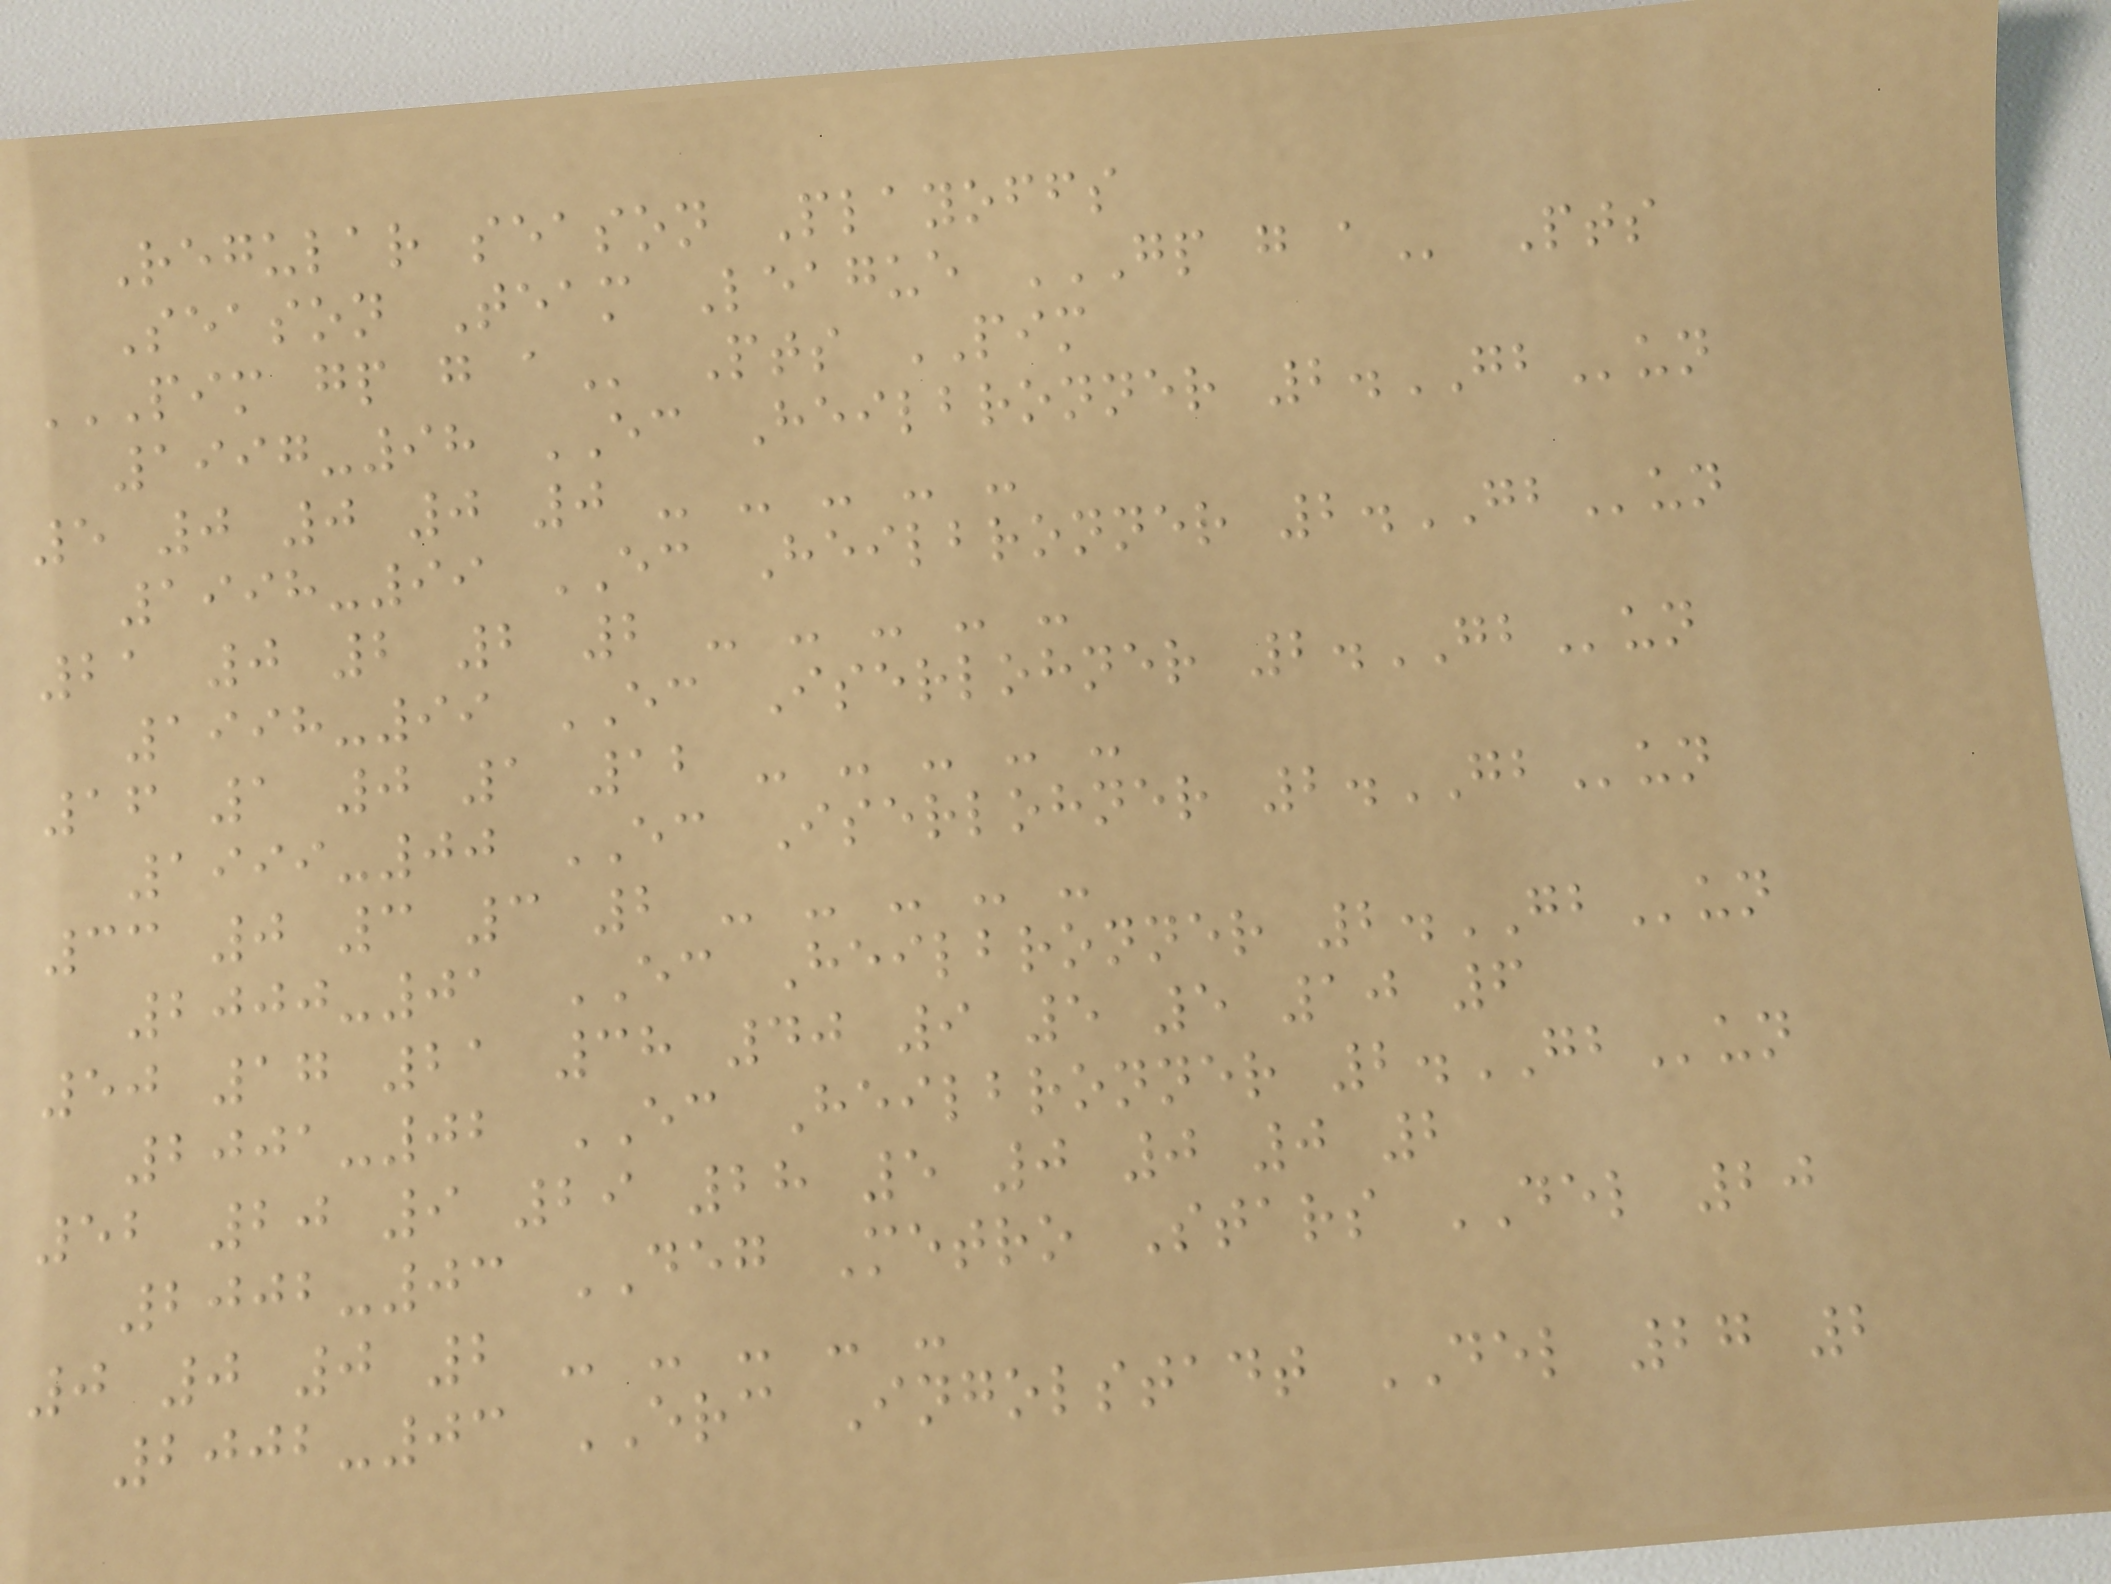Regular season Playoffs
Season Team League GP G A Pts
PIM GP G A Pts PIM
1997-98 EC Heilbronner 2.GBun
5 0 0 0 0 - - - - -
1998-99 EC Heilbronner 2.GBun
21 0 2 2 2 - - - - -
1998-99 EC Iserlohner 2.GBun
16 1 0 1 12 - - - - -
1999-00 EC Iserlohner 2.GBun
33 0 3 3 2 - - - - -
2000-01 EC Heilbronner 2.GBun
50 17 21 38 40 9 5 5 10 6
2001-02 EC Heilbronner 2.GBun
52 20 9 29 28 5 0 0 0 2
2002-03 DEG Metro Stars DEL 20
0 0 0 2 - - - - -
2002-03 ERC Ingolstadt DEL 27 2
